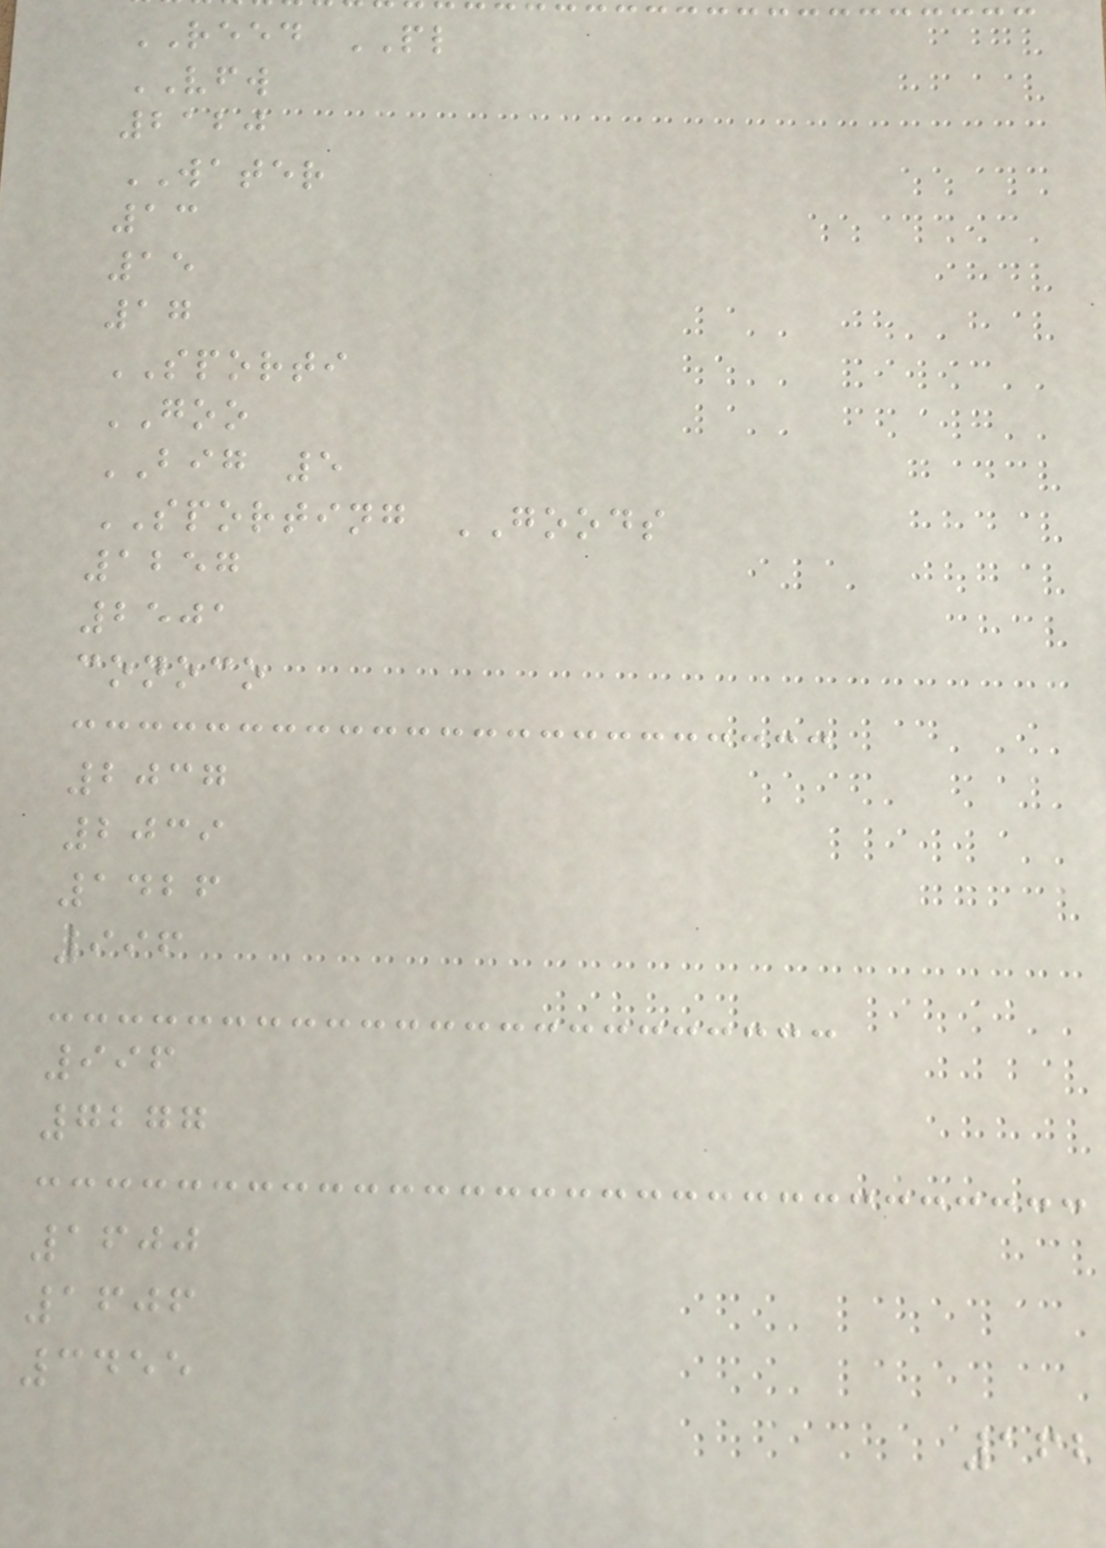REED PL
VFW
2120
WATER
13
15
17
SPORTI
GOO
BIG 5
SPORTING GOODS
1257
2501
conoco
2037
2039
1426
996
996
7277
1600
1606
3455
162
